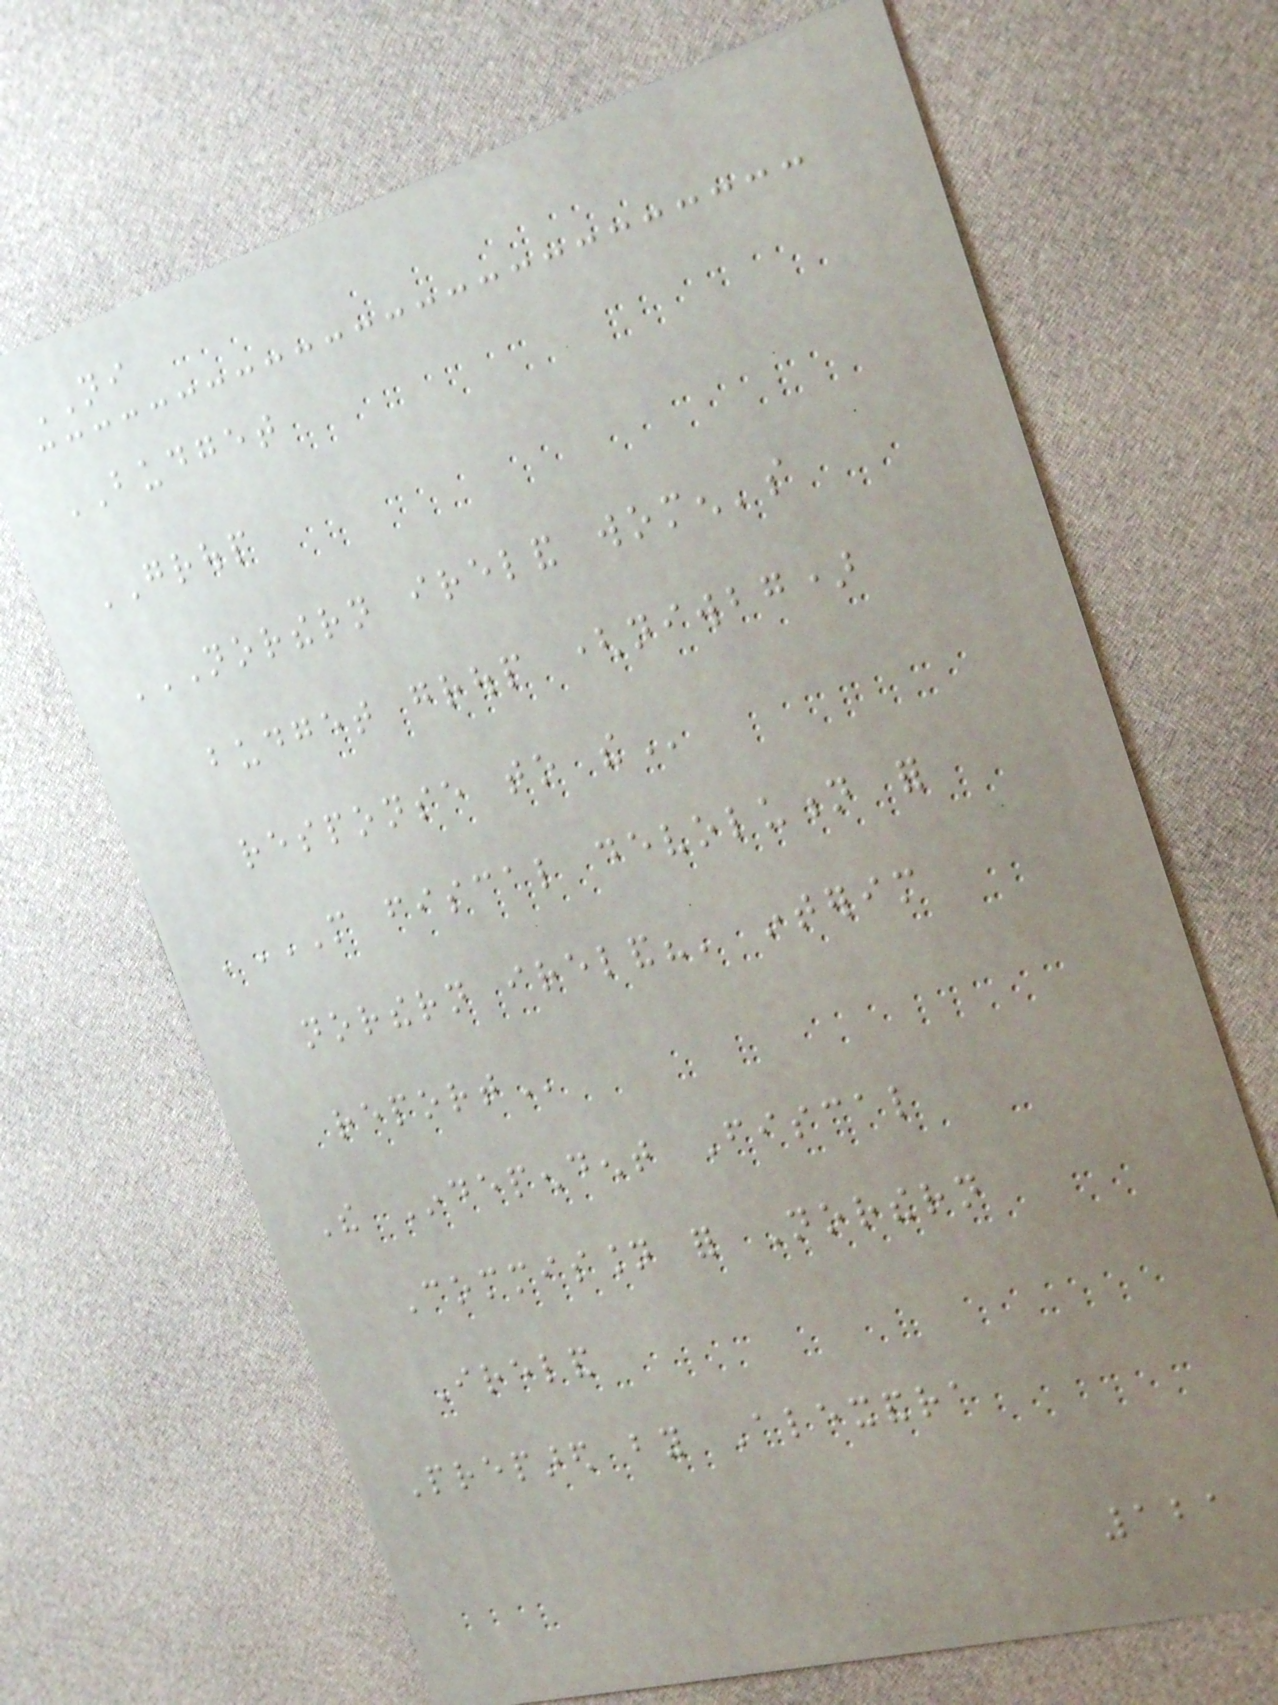NI
BUDGET
GROUP
NORTHERN IRELAND WOMEN'S
BUDGET GROUP (NIWBG)
RESPONSE TO THE
'MORE FISCAL DEVOLUTION FOR
NORTHERN IRELAND?' INTERIM
REPORT
The Independent Fiscal
Commission for Northern
Ireland
Prepared by Alexandra
121
